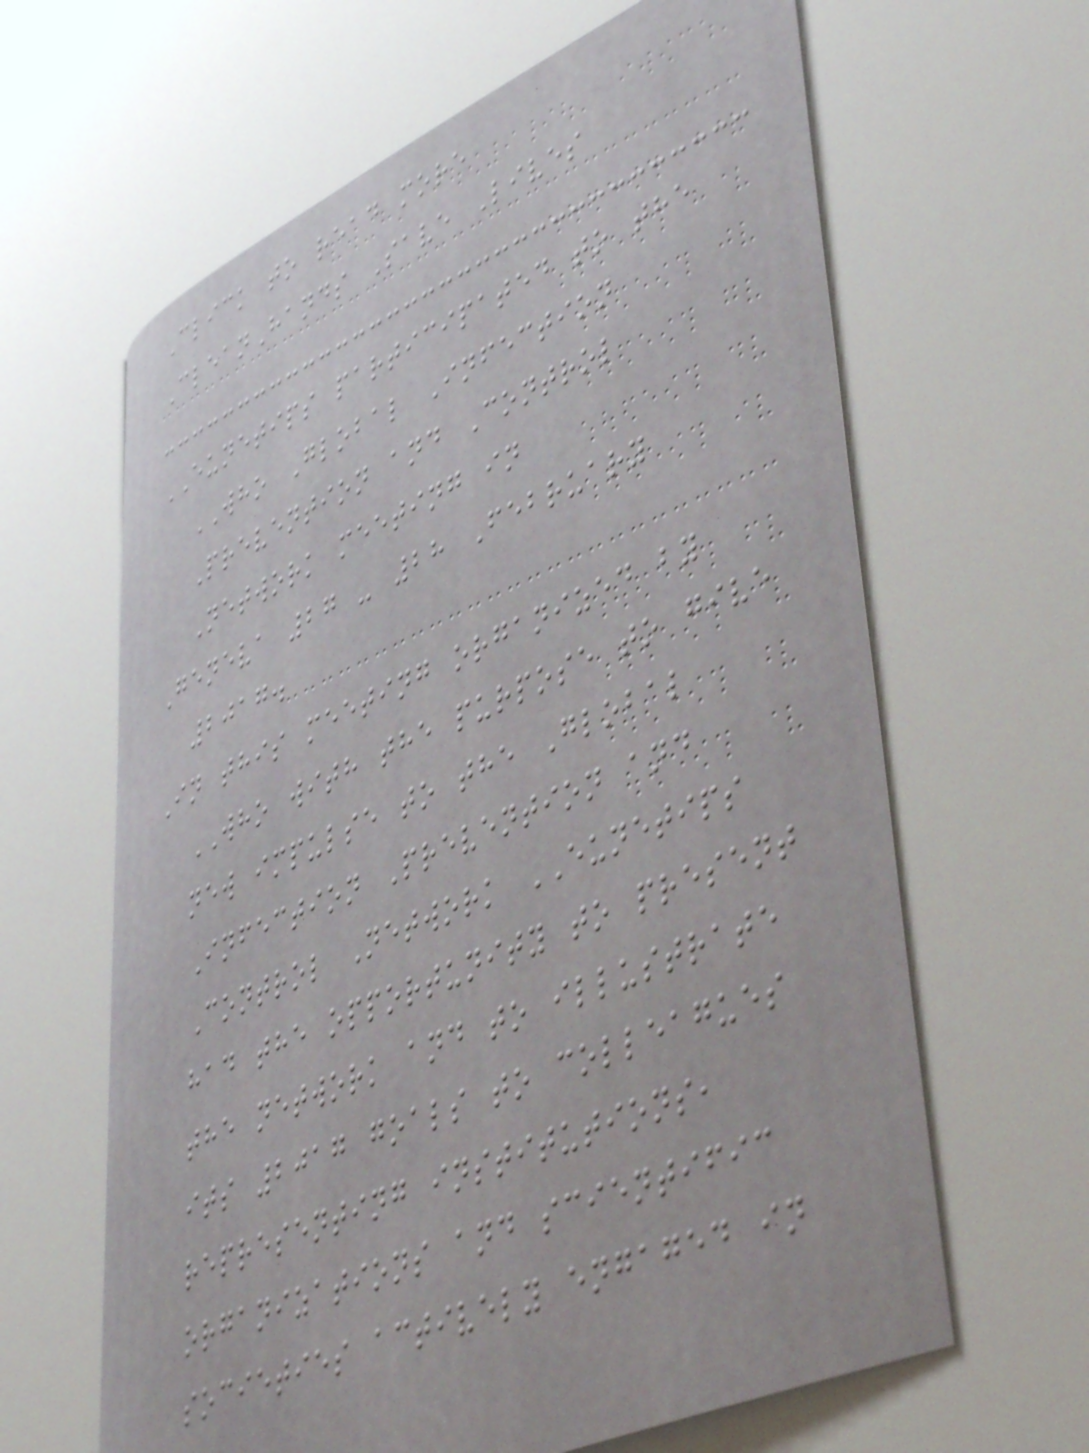Click to read more
CleanHands Save Lives
EUNETIPS participated to the
WHO Global Infection
Prevention and Control
Network meeting in
Geneva 27 - 28 February
2017.
In this meeting organized by
WHO with the purpose to give
new impulse to the Global
Infection Prevention and
Control Network EUNETIPS
had the opportunity to present
the network and to illustrate
its 2017 goals to colleagues
representing institutions,
organizations and scientific
societies actively engaged in
